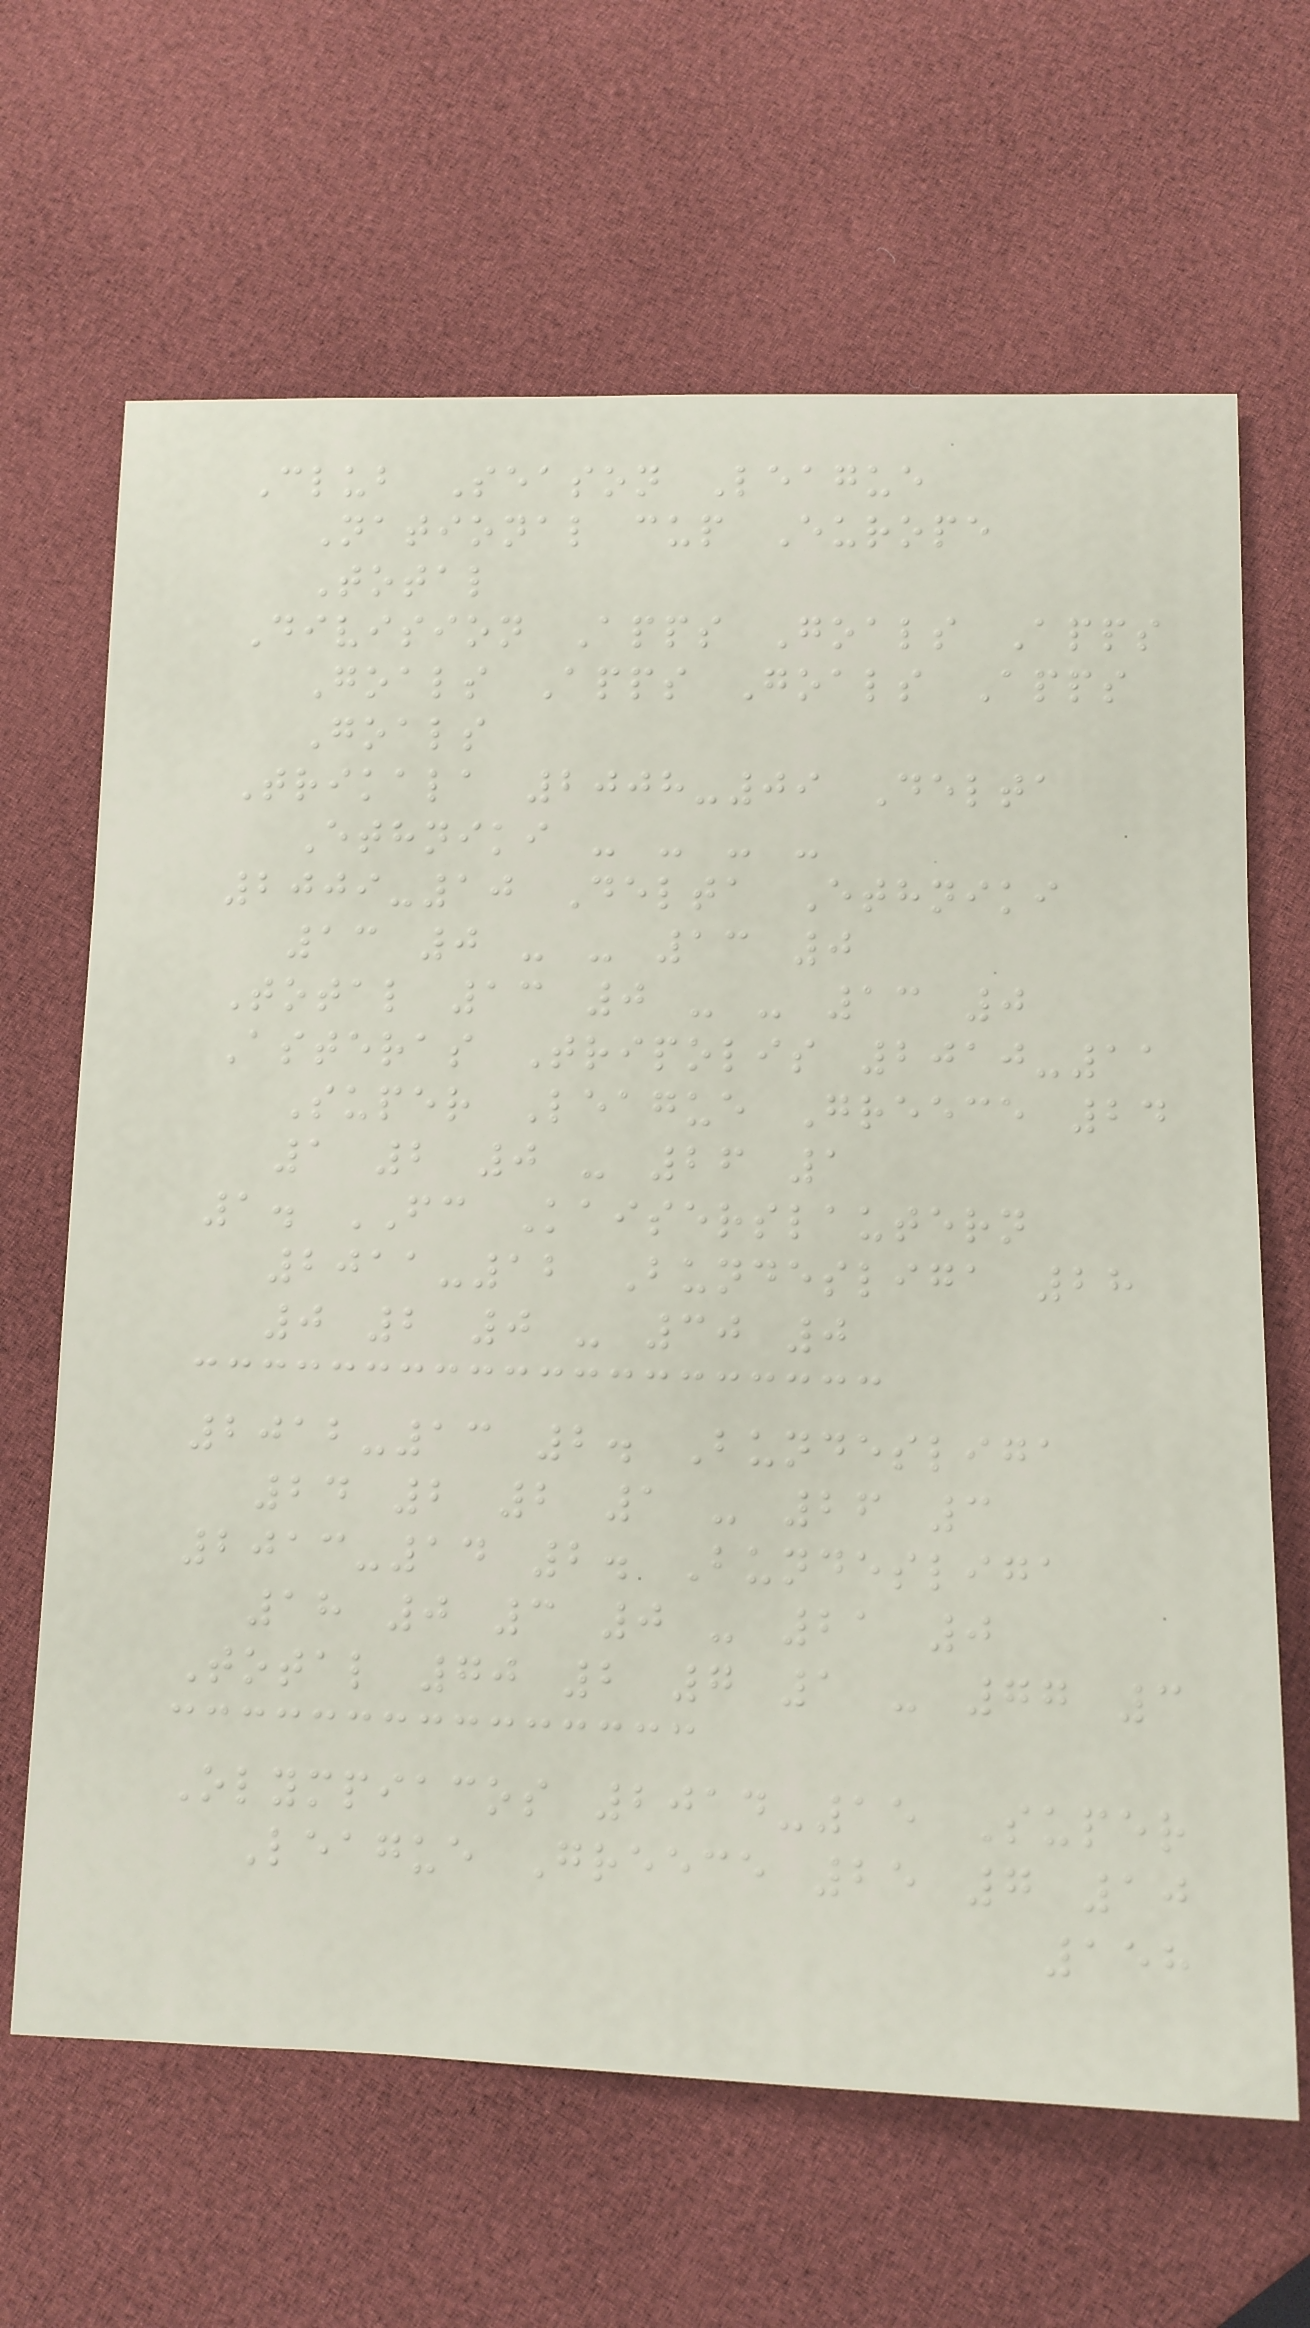Club Season League
National cup Europe
Total
Division Apps Goals Apps
Goals Apps Goals Apps
Goals
Trikala 2008-09 Delta
Ethniki - - - -
2009-10 Delta Ethniki
13 0 - - 13 0
Total 13 0 - - 13 0
Asteras Tripolis 2010-11
Super League Greece 24
1 2 0 - 26 1
1. FC Kaiserslautern
2011-12 Bundesliga 28
0 2 0 - 30 0
2012-13 2. Bundesliga
24 2 2 1 - 26 3
2013-14 2. Bundesliga
18 0 3 0 - 21 0
Total 70 2 7 1 - 77 3
Olympiacos 2014-15 Super
League Greece 25 7 10
158
